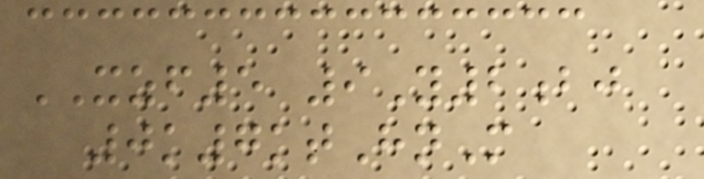XZF5 9Y2bj
0k7ktHnM
